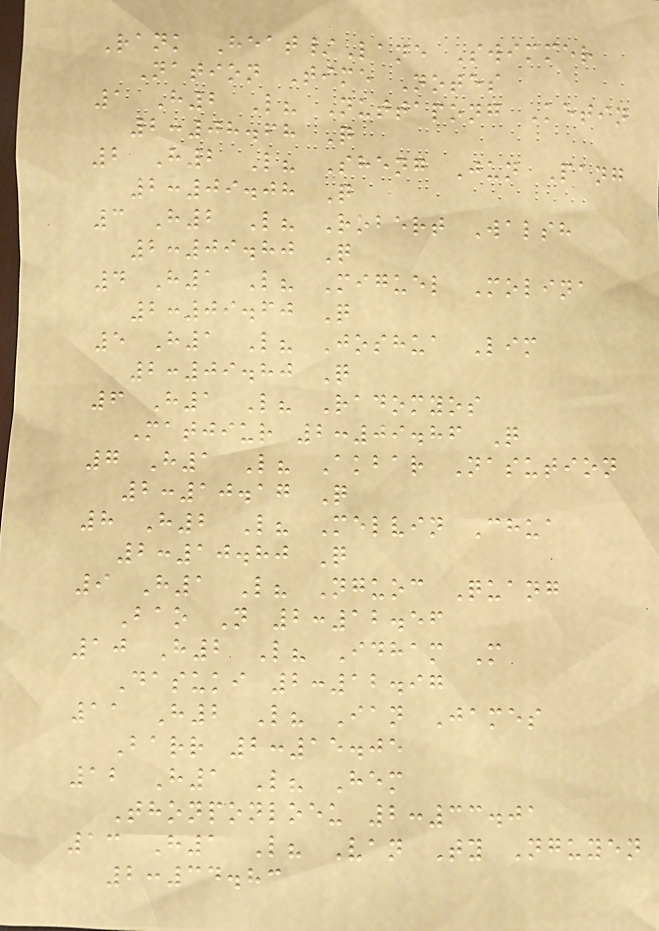Rank Heat/Lane Swimmer
Nation Time Notes
1 H2 L? Nuttapong Ketin
2:08.68 Q
2 H2 L? Sheng Jun Pang
2:09.08 Q
3 H2 L? Robert Walsh
2:09.80 Q
4 H1 L? Miguel Molina
2:09.60 Q
5 H1 L? Joshua Lim
2:09.80 Q
6 H1 L? Radomyos
Matjiur 2:09.86 Q
7 H1 L? Akbar Nasution
2:10.17 Q
8 H2 L? Melvin Chua
2:10.80 Q
9 H1 L? Nguoc Quang
Bao N 2:12.56
10 H2 L? Idham M
Dasuki 2:12.97
11 H2 L? Ian James
Barr 2:15.05
12 H1 L? Hem
Thonponloeu 2:33.01
13 H1 L? Van Ty Nguyen
2:34.83
